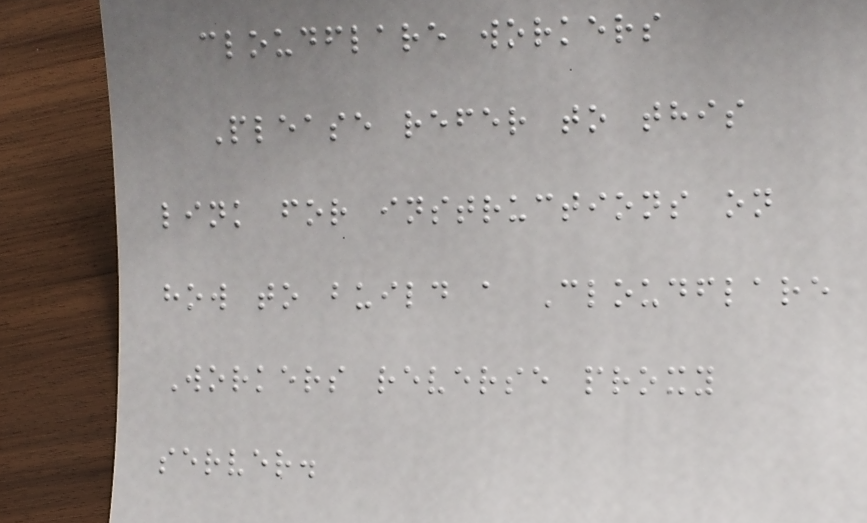cloudflare workers
Please refer to this
link for instructions on
how to build a Cloudflare
Workers reverse proxy
server.
